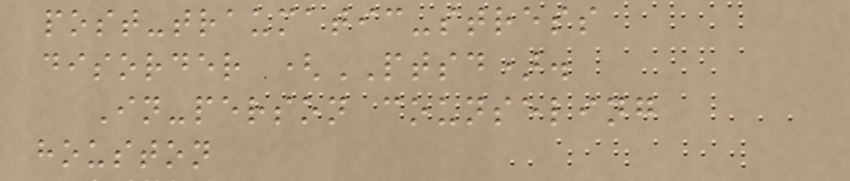post-traumatic-stress
disorder (PTSD).
In-person counseling
houston
